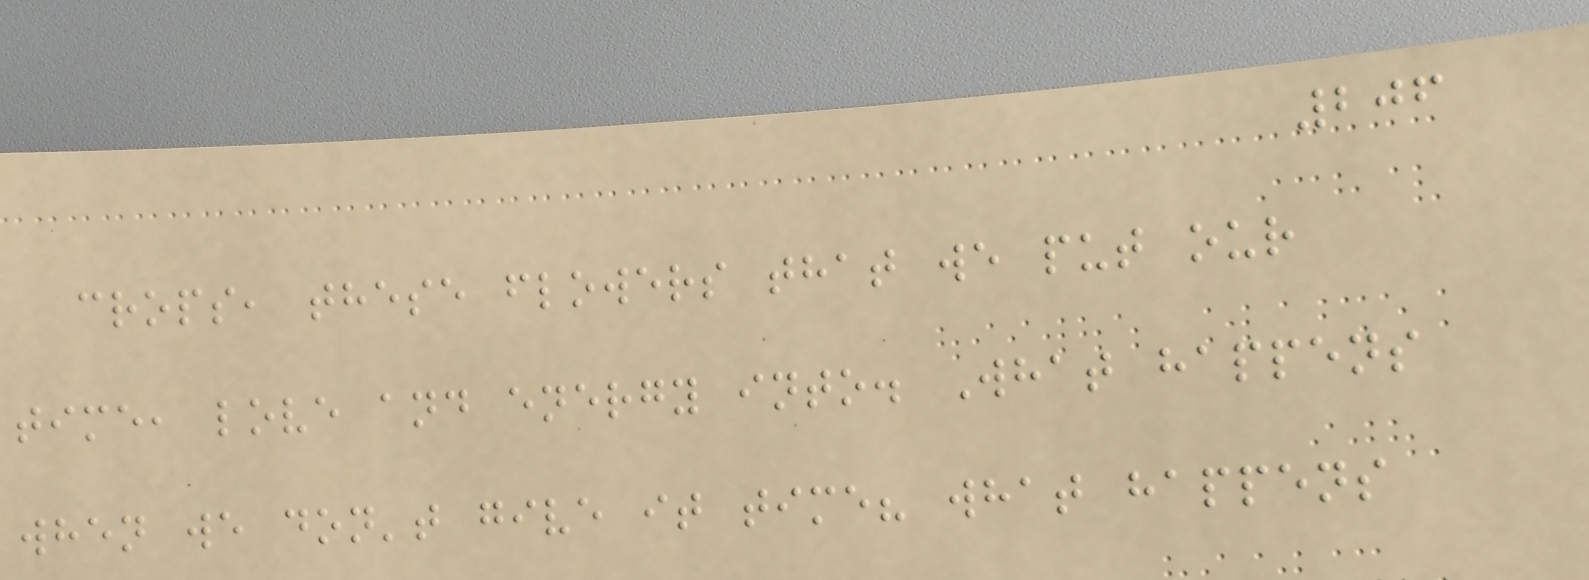206
crops, these flowers that we put our
time, love and energy into. What happens
when we don't give it time? what happens
